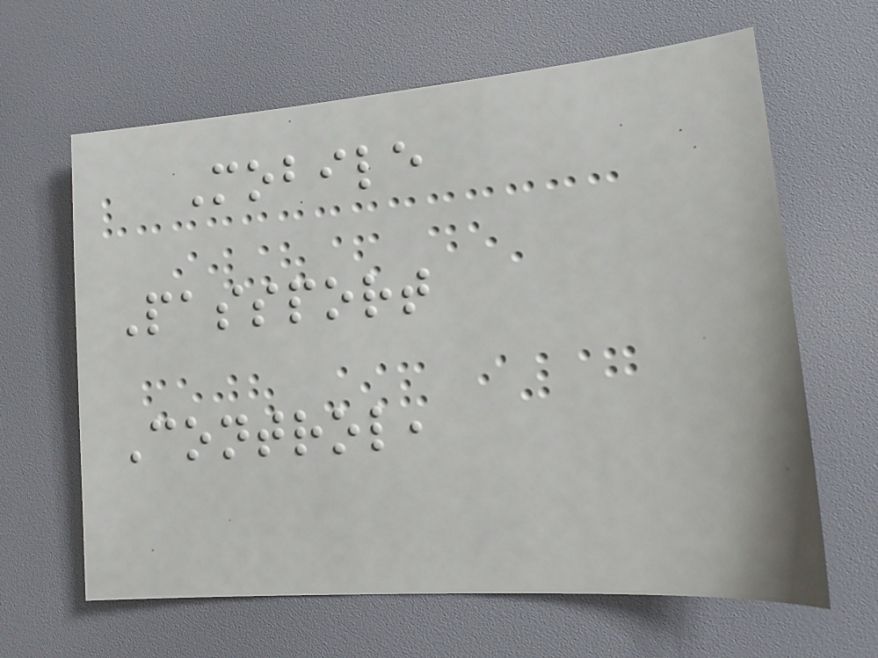Mobile
Passport
Control,
